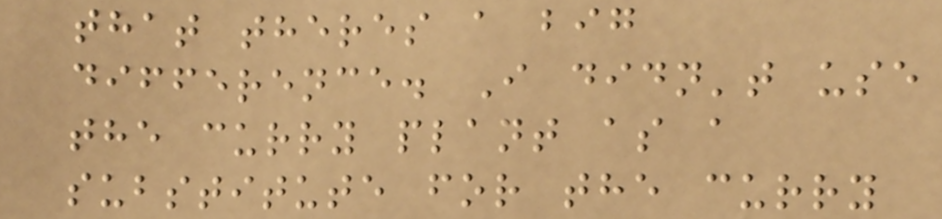that theres a big
difference. I didn't use
the curry plant as a
substitute for the curry
